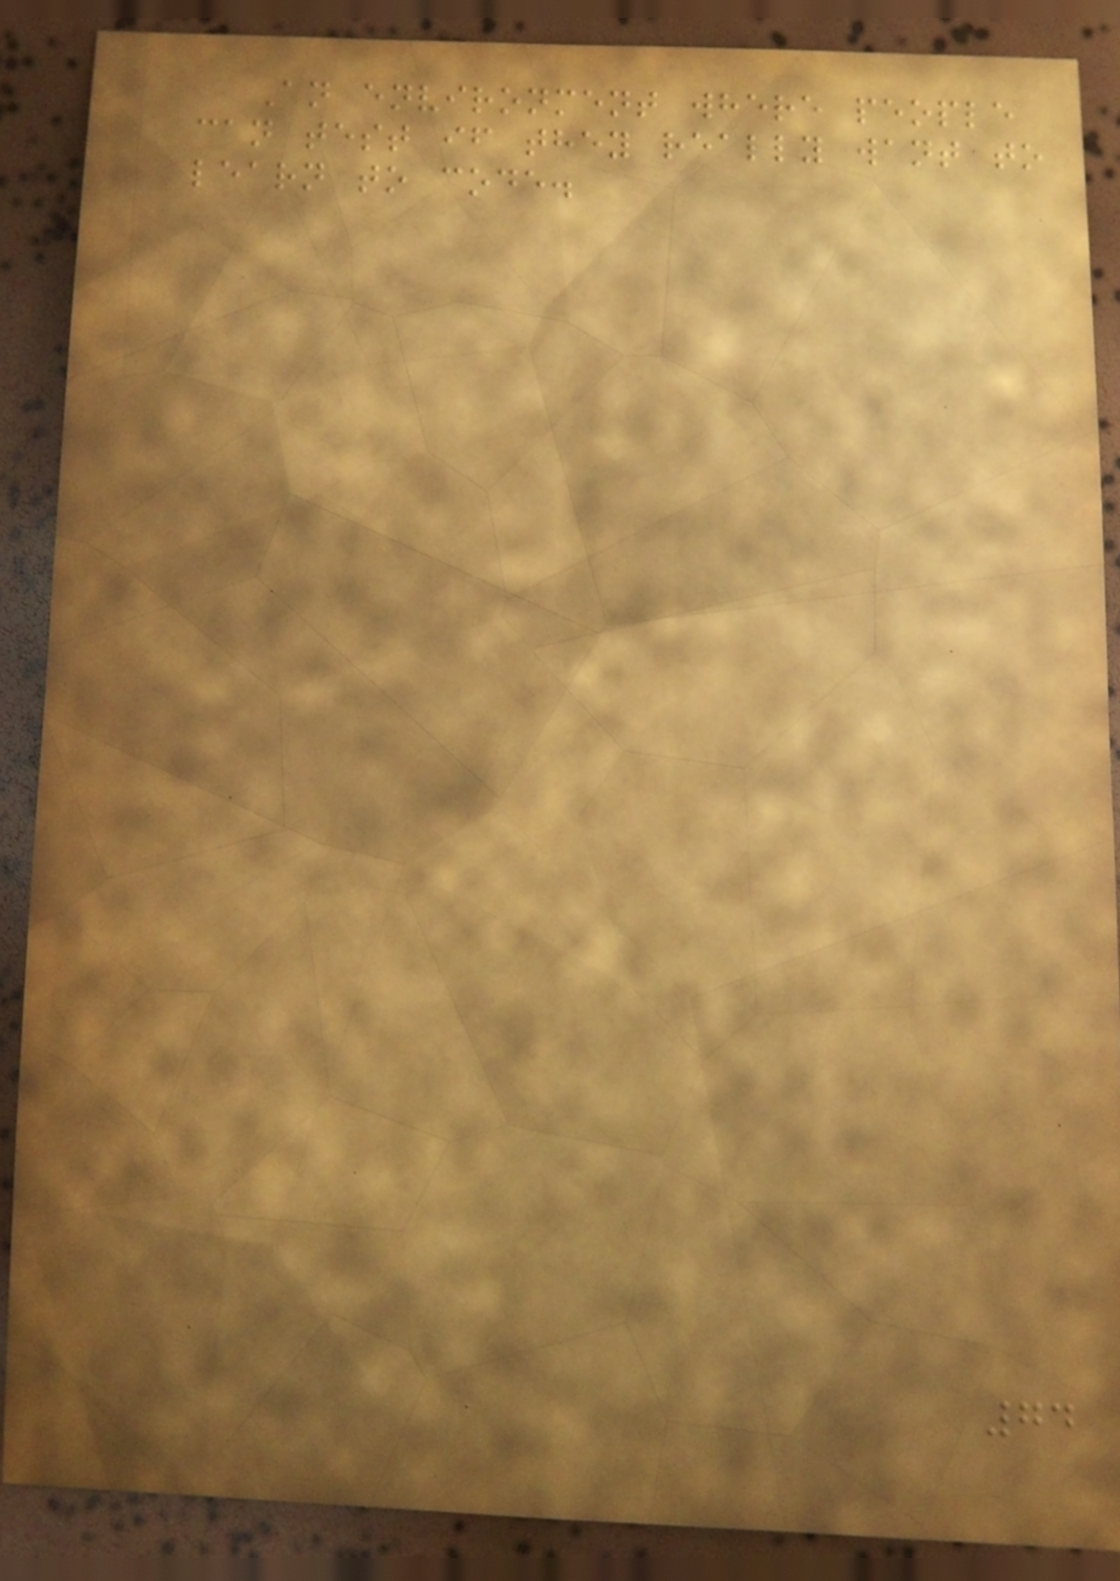An environment where people
can test if they really want to
learn to code.
74
